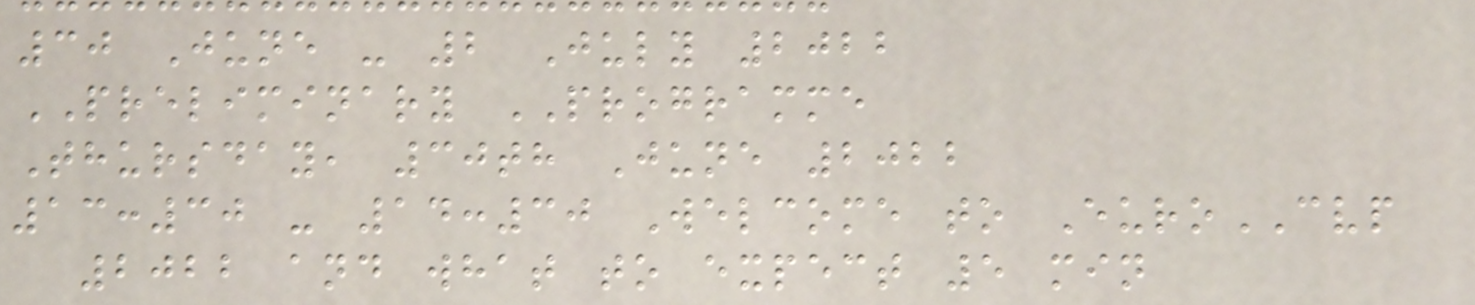30 June - 2 July 2022
PRELIMINARY PROGRAMME
Thursday, 30th June 2022
13:30 - 14:30 Welcome to EuroCVP
2022 and what to expect 5 min
